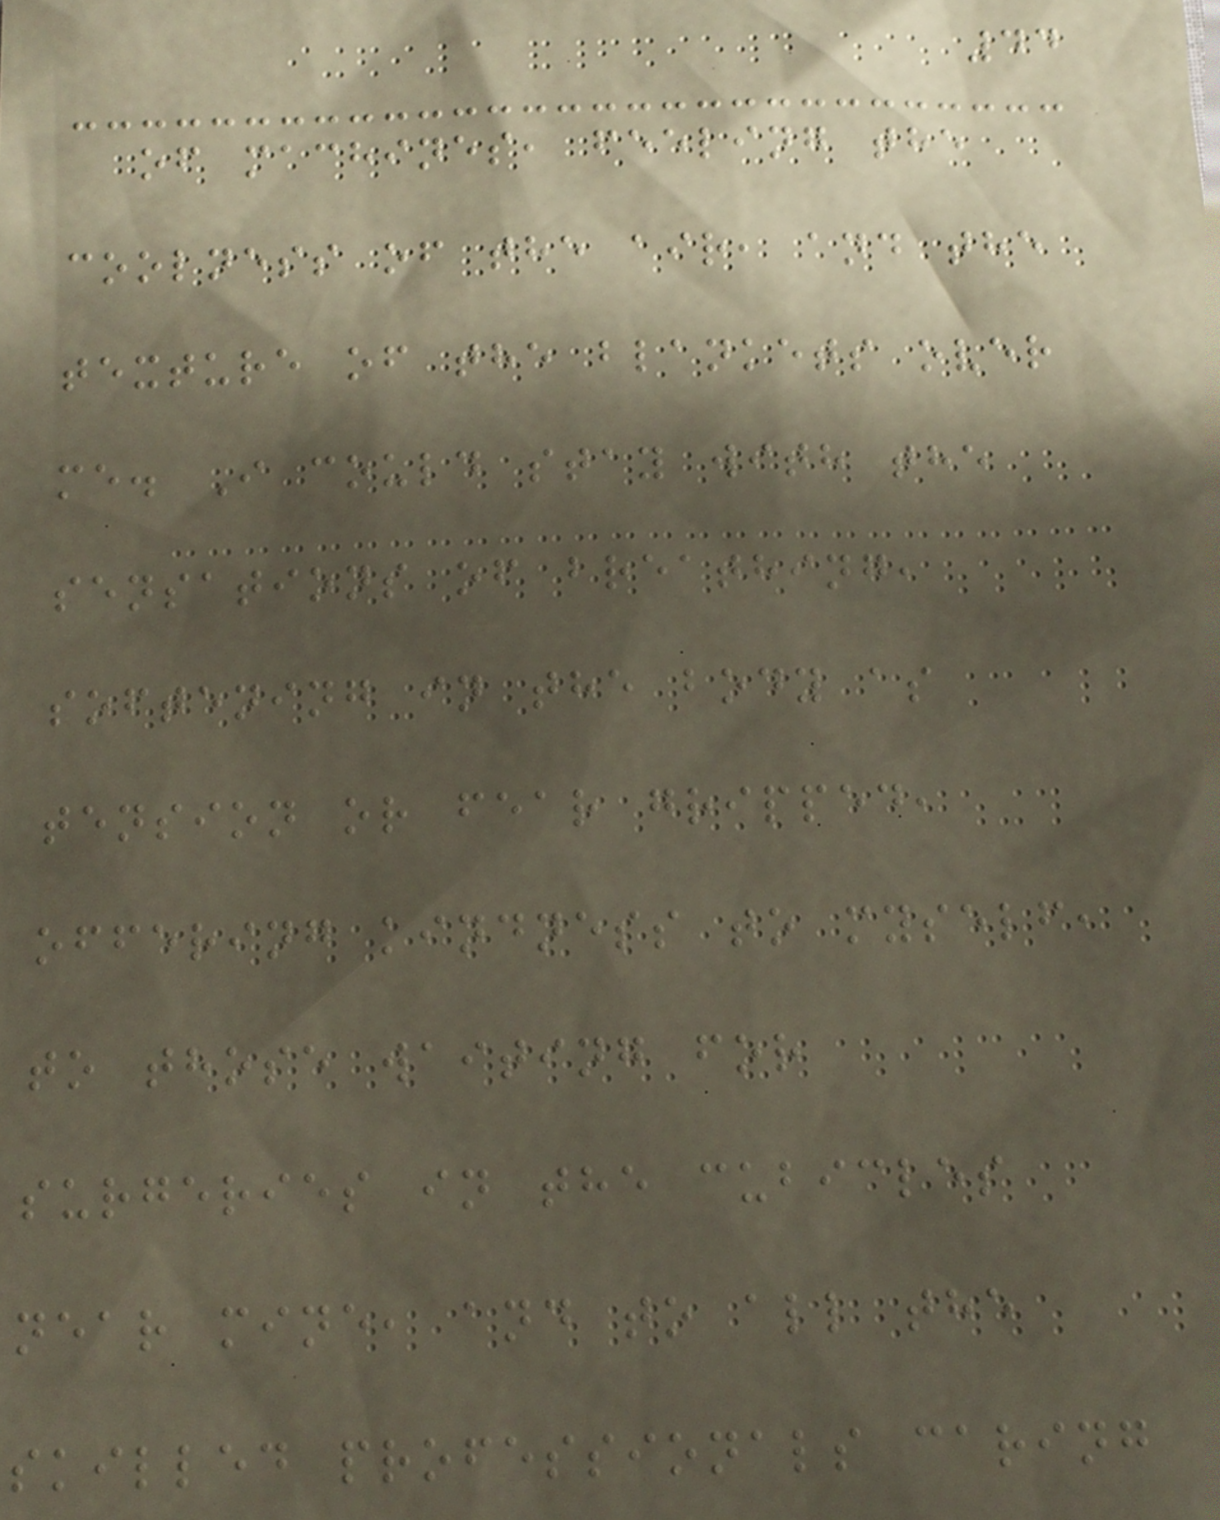44
of machines, feeling the
coolness of the air, and the
texture of the blankets over
me. I could stay with the
sensations of breathing,
softening in the body as
tension or fear gripped,
offering kindness to myself,
to those waiting for
surgeries in the cubicles
near mine, and to all the
skilled professionals caring
